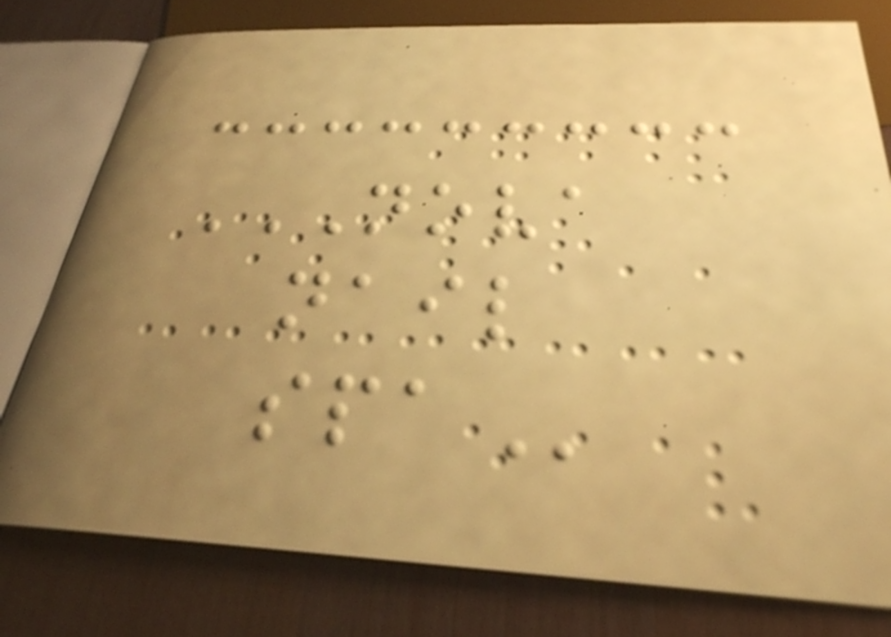NOVA
NAIL
SPA
